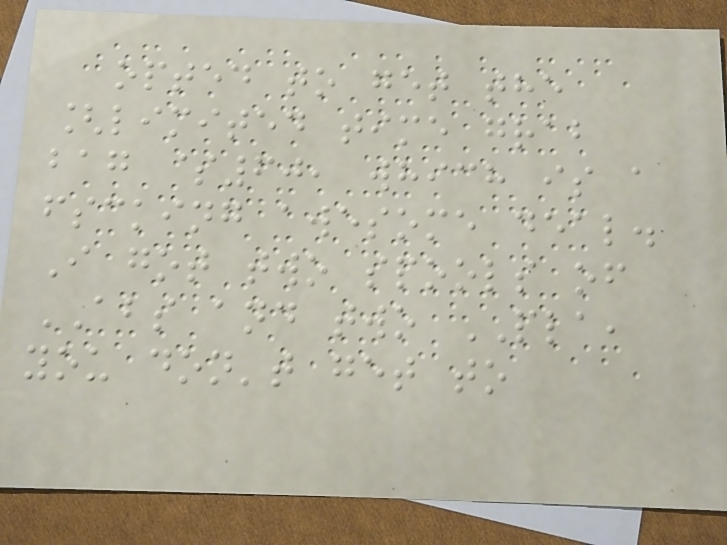opted to get the
[limited time grab
bag $60, which is a
fscking awesome deal.
I got two spools of
ABS and two PLA,
you don't get to
